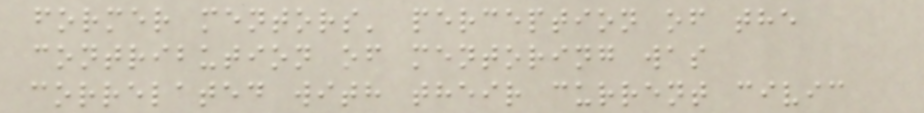former mentors' perception of the
contribution of mentoring was
correlated with their current civic
